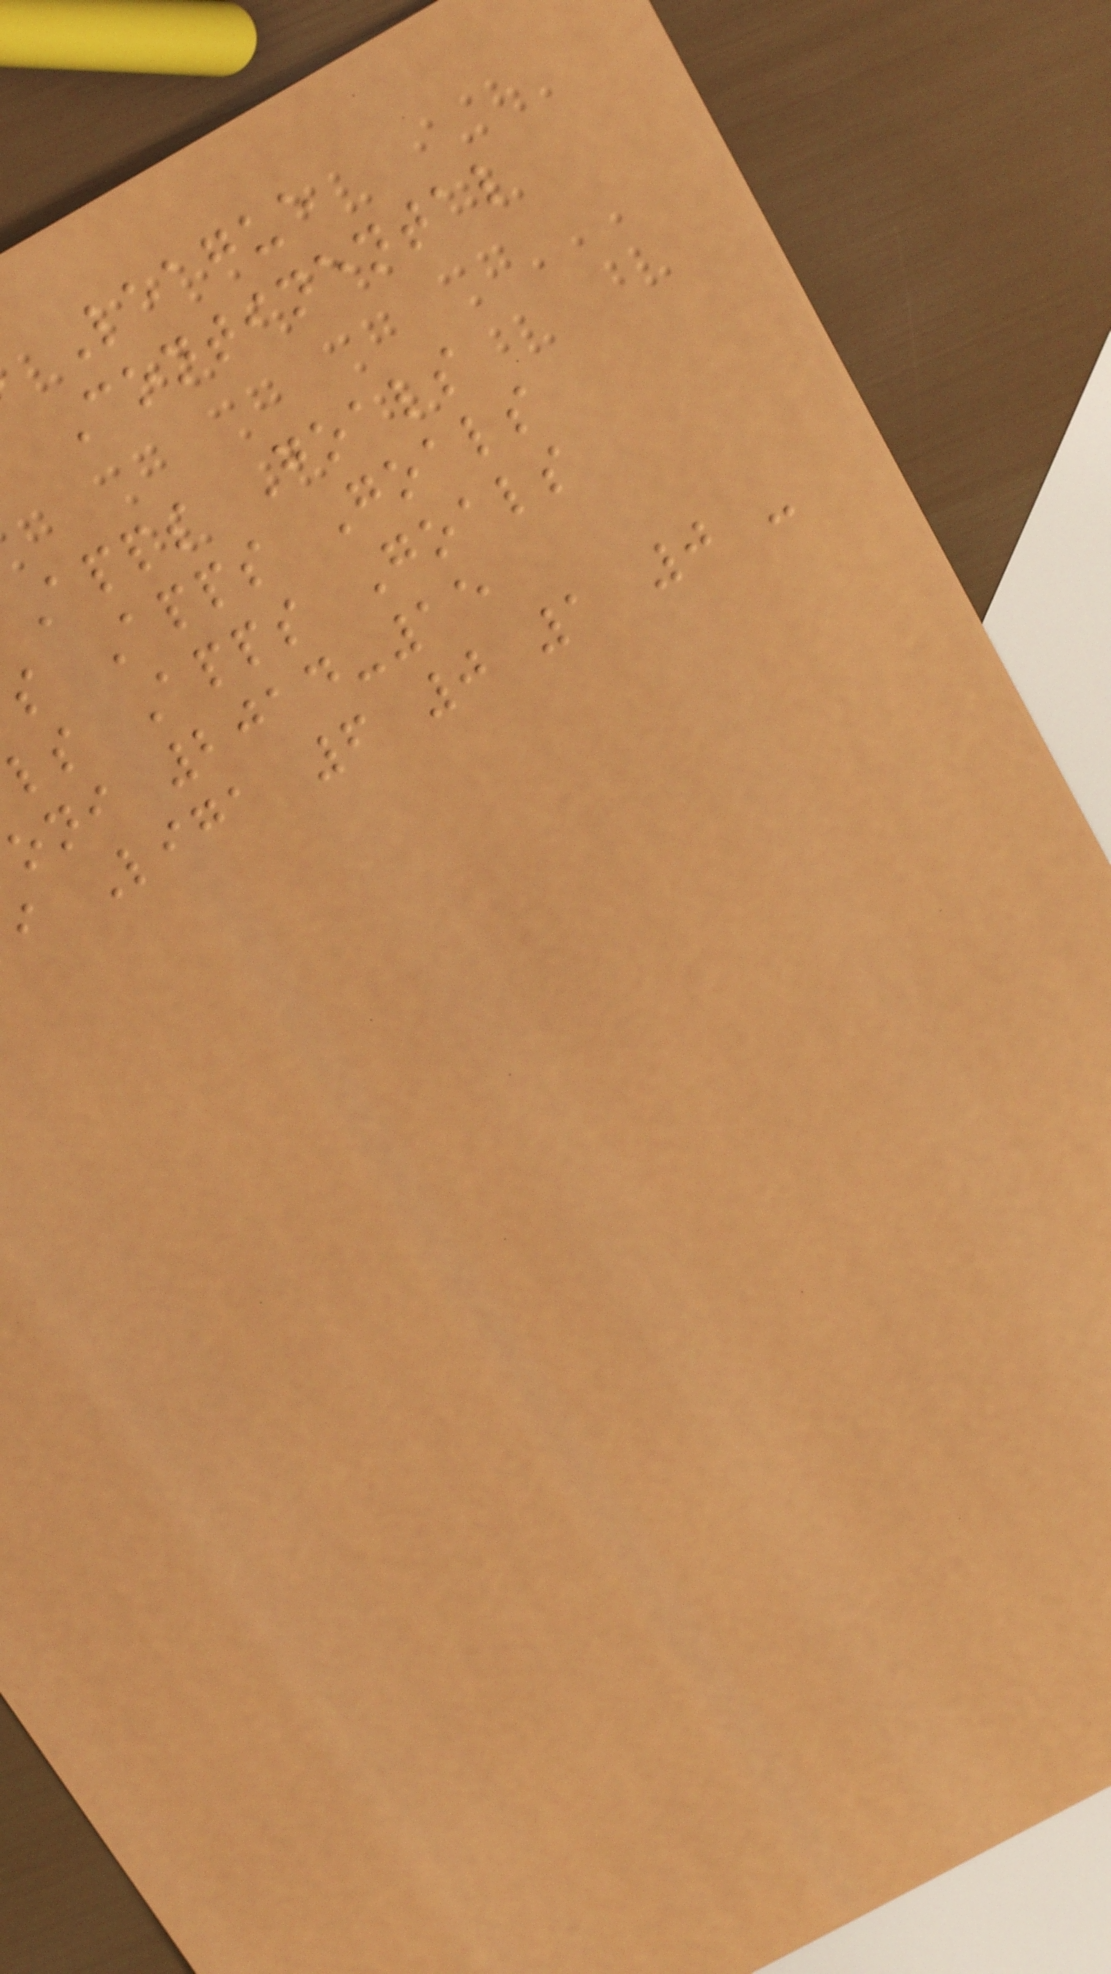League
Continental
Apps Goals
s Apps Goals
ls Apps Goals
oni 2014-15
i Liga 6 0 1 0 -
